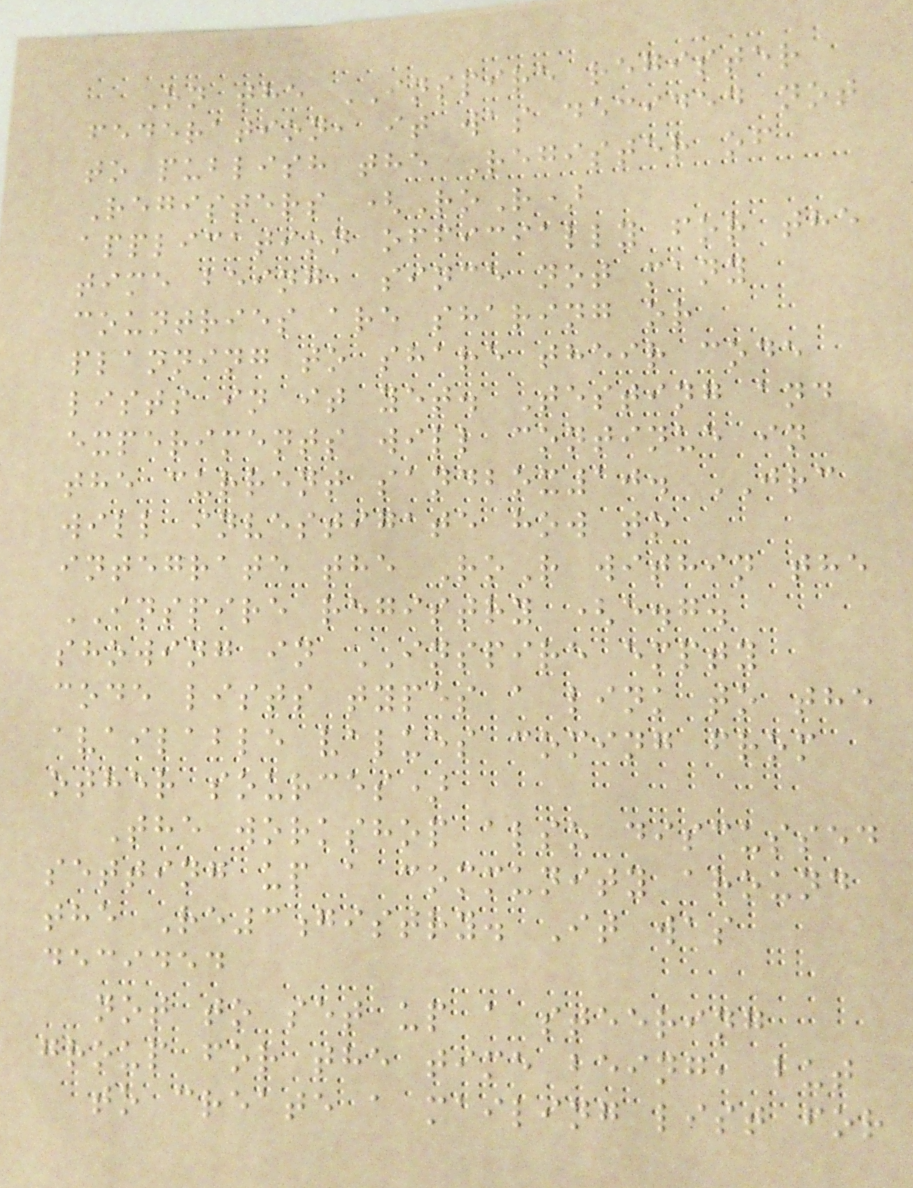On the INSPIRE register
federation, it was decided not
to publish the Register of
Registers (RoR)
application officially for the
time being, since not many
countries are sharing or
planning to share their code
lists in it yet. Testing and
experiments will continue in
the current sandbox10. JRC
will investigate how to
integrate the RoR within the
INSPIRE registry (e.g.
showing in INSPIRE empty
code lists types a link to the
available values coming from
other sources)
The workshop also discussed
setting up a community around
the Re3gistry. It was
decided
not to set up a steering
group for the time being, but
to create a mailing list for
